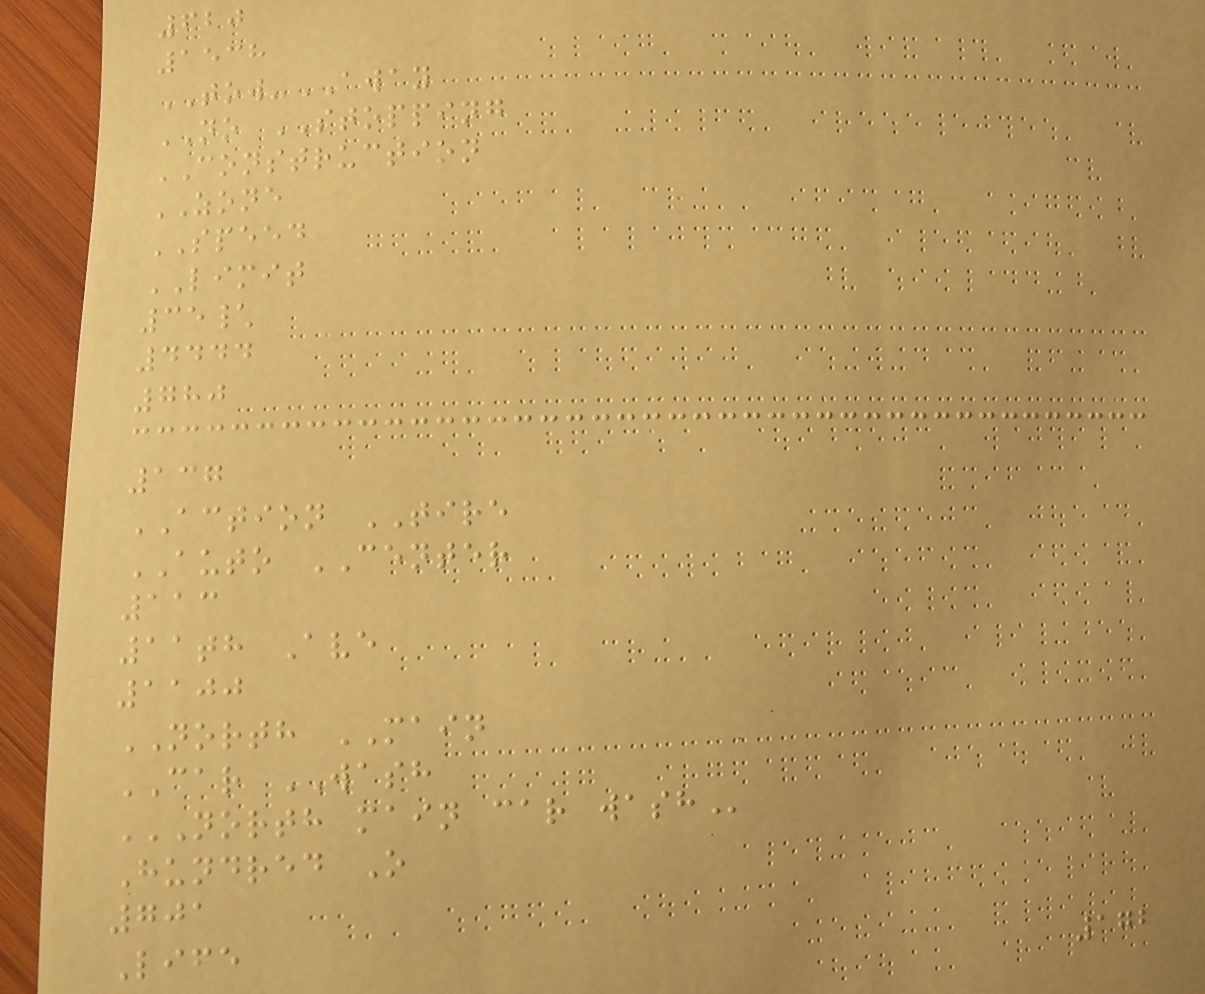620
1538
TOW-AWAY
NO STOPPING
CONSTRUCTION
ZONE
SPEED
LIMIT
35\
4444
780
137
ACTION TIRE
AUTO CENTER
113
11th Ave
1100
NORTH MAIN
CAR WASH
NORTH MAIN CAR WASH
Hundred O
701
Life
172
